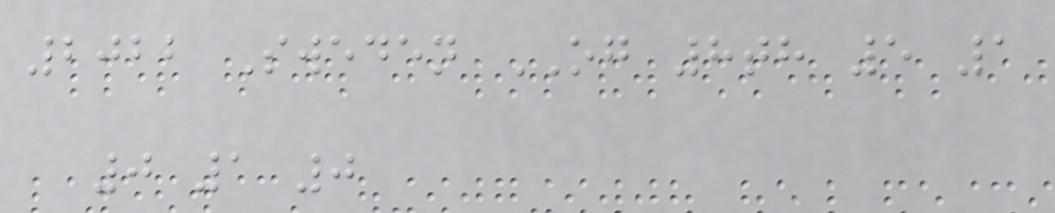2022 Sweden OG 8th 5 1
0 1 0
